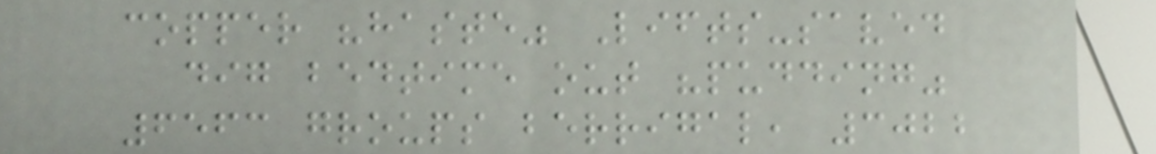copper "haste" Lifts-saved
dig bedtime out "pudding"
6563 groups berrigal, 3022
